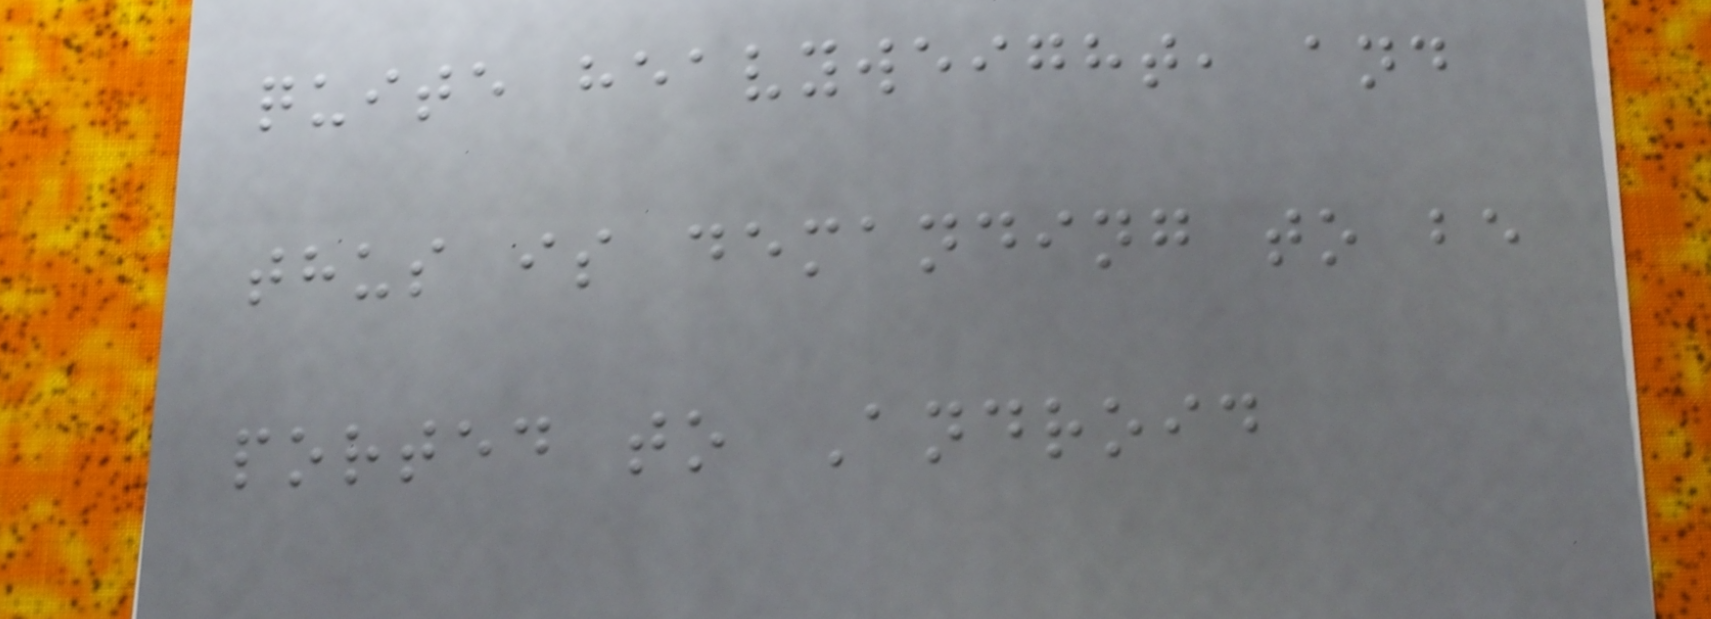quite heavyweight, and
thus is demanding to be
ported to Android
